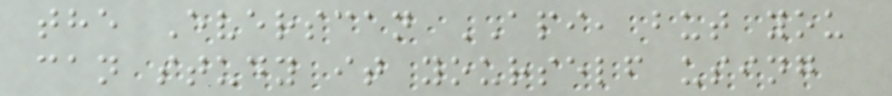the Everscan API, but you
can study it yourself using
